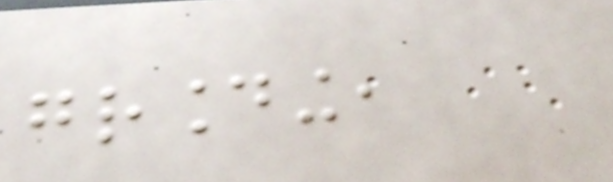grounding,
